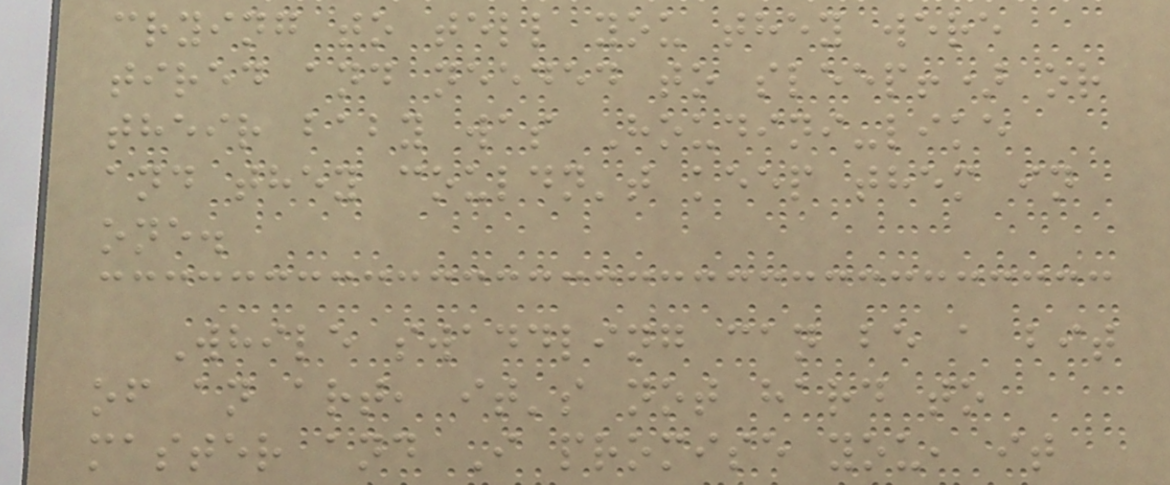crying to tell you they were
tired and needed to sleep!) or
their baby was Houdini-like
and they couldn't keep them in
one.
While swaddling can be a bit
of an art, it's not hard to
master and I promise you, it
